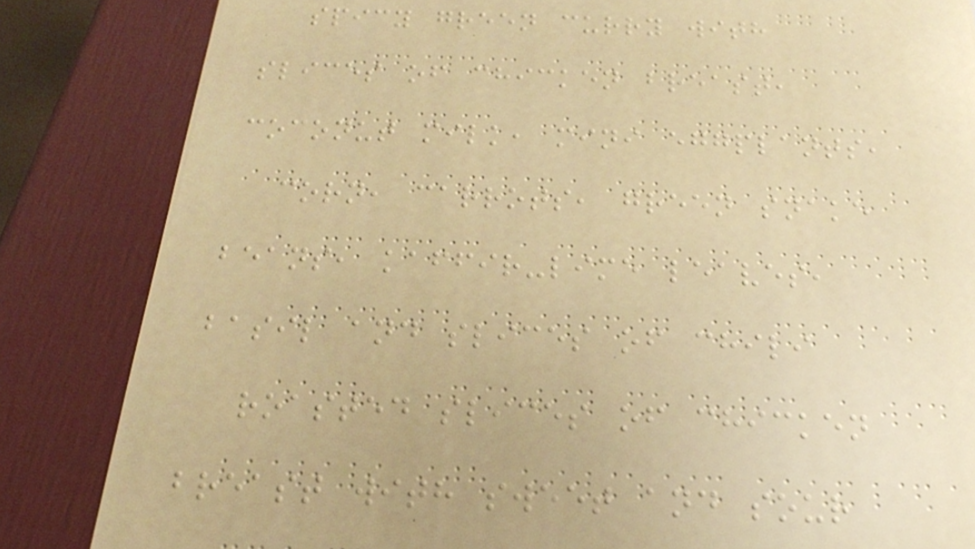spicy green curry with
slices of chicken breast,
coconut milk, mini eggplants,
corn, carrots, green snake
beans, kaffir-lime leaves,
basil and slices of chili
roasted slices of chicken
breast with sweet and sour
